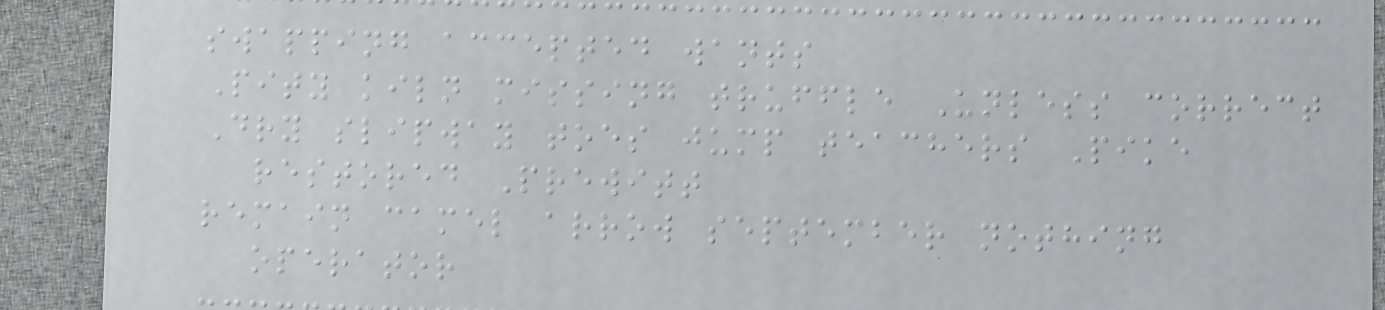swapping accepted wants
Pity kiln missing truffle Unless correct
Dry slipway toes jump teachers Pike
restored Prewitt
remain camel arrow september nothing
operator
